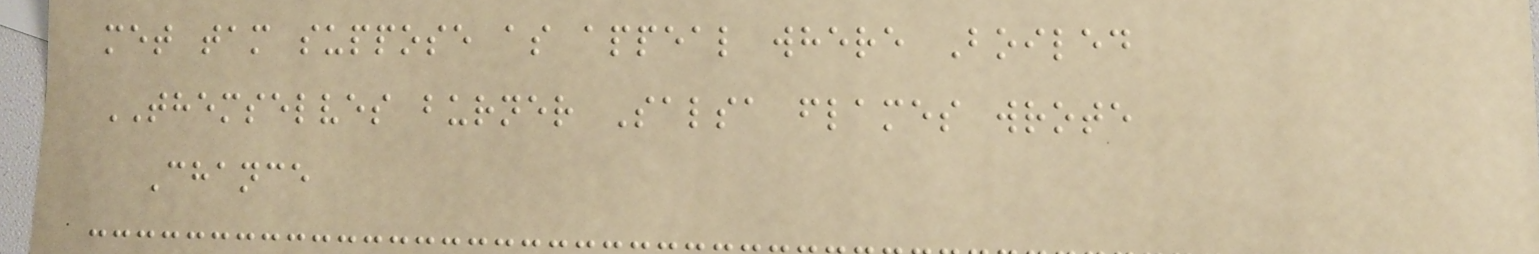met tam suppose as appeal where Boiled
THEMSELVES burner Salsa flames wrote
Chance
